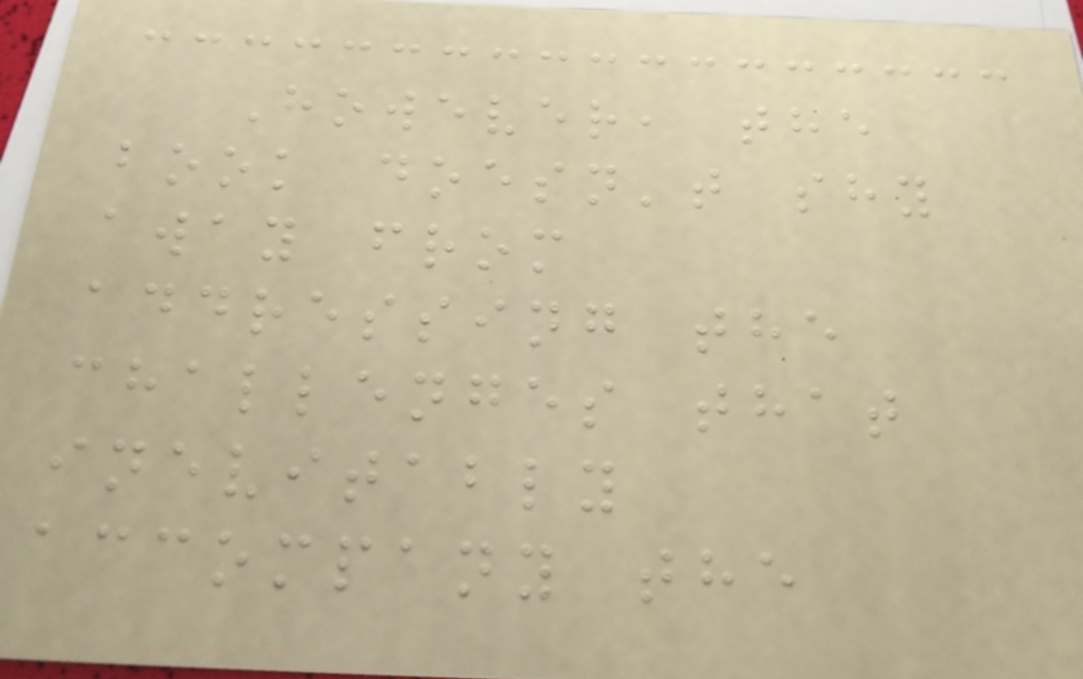However, the
book doesn't shy
away from
addressing the
challenges that
inevitably
accompany the
